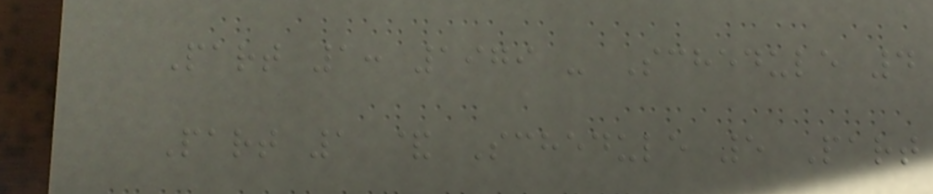Part 1: 1979 - Schedule 4
Part 1 & Schedule 5 Part
